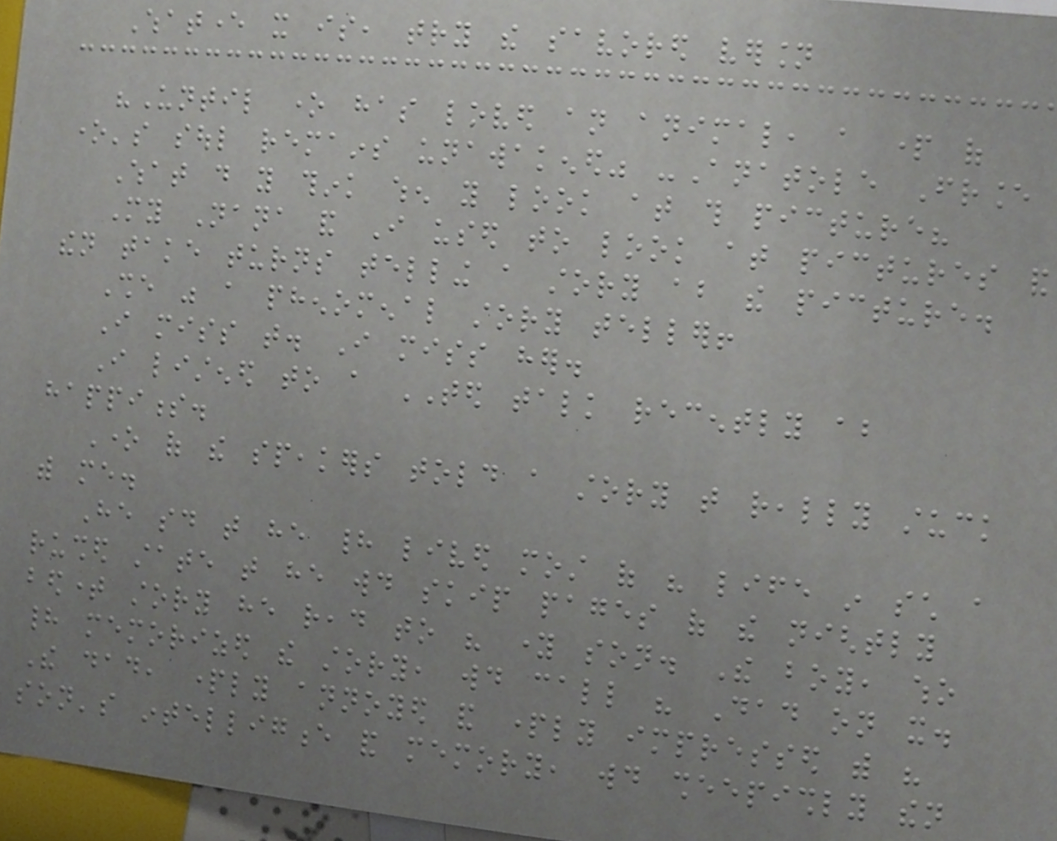Whatever it is, try the savored version
"Until one has loved an animal, a part of
one's soul remains unawakened" -Anatole France
What do you think when you look at this picture?
My Nana and I used to look at pictures and
then take turns telling a story about the picture.
She was a phenomenal story teller!
I miss that. I miss her.
I listened to a TED talk recently about
happiness.
One of the speakers told a story that really stuck
with me.
He said that he had lived most of his life in such a
rushed state that he would skip pages of the nightly
bedtime story he read to his young son. The boy, who
had memorized the story, would call his Dad on it.
The dad, partly annoyed and partly impressed with his
son's intelligence and memory, would sheepishly then
